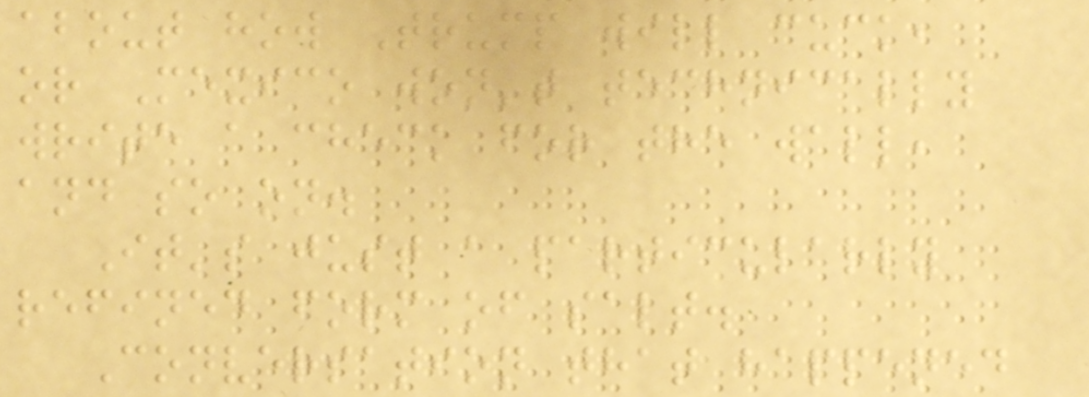about how Trump will cuck,
or Mexico won't technically
write a check for the wall,
and so on.
It's just a particularly
refined form of salt.
Conversation that happened
